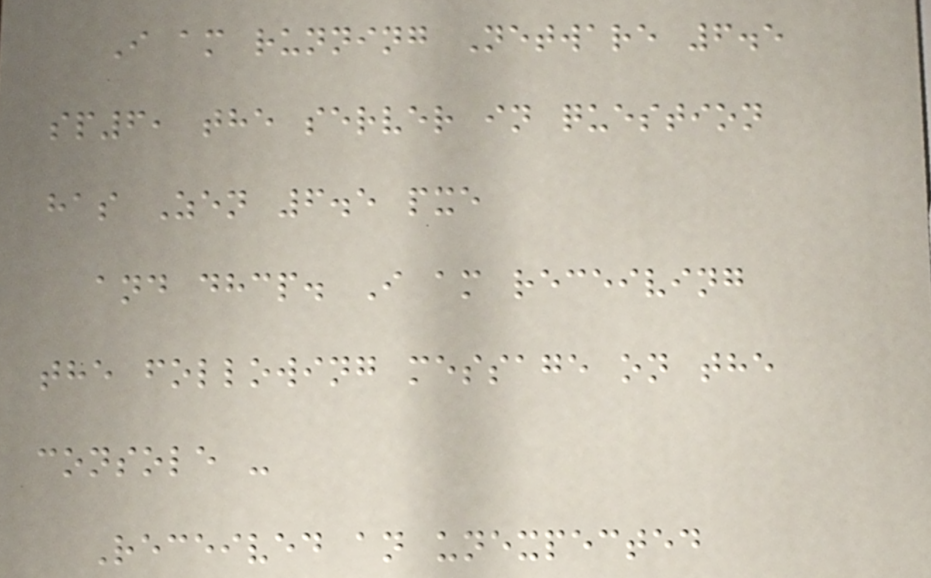I am running Netware 6.5
sp6, the server in question
has Zen 6.5 pxe
and dhcp. I am receiving
the following message on the
console -
Received an unexpected
